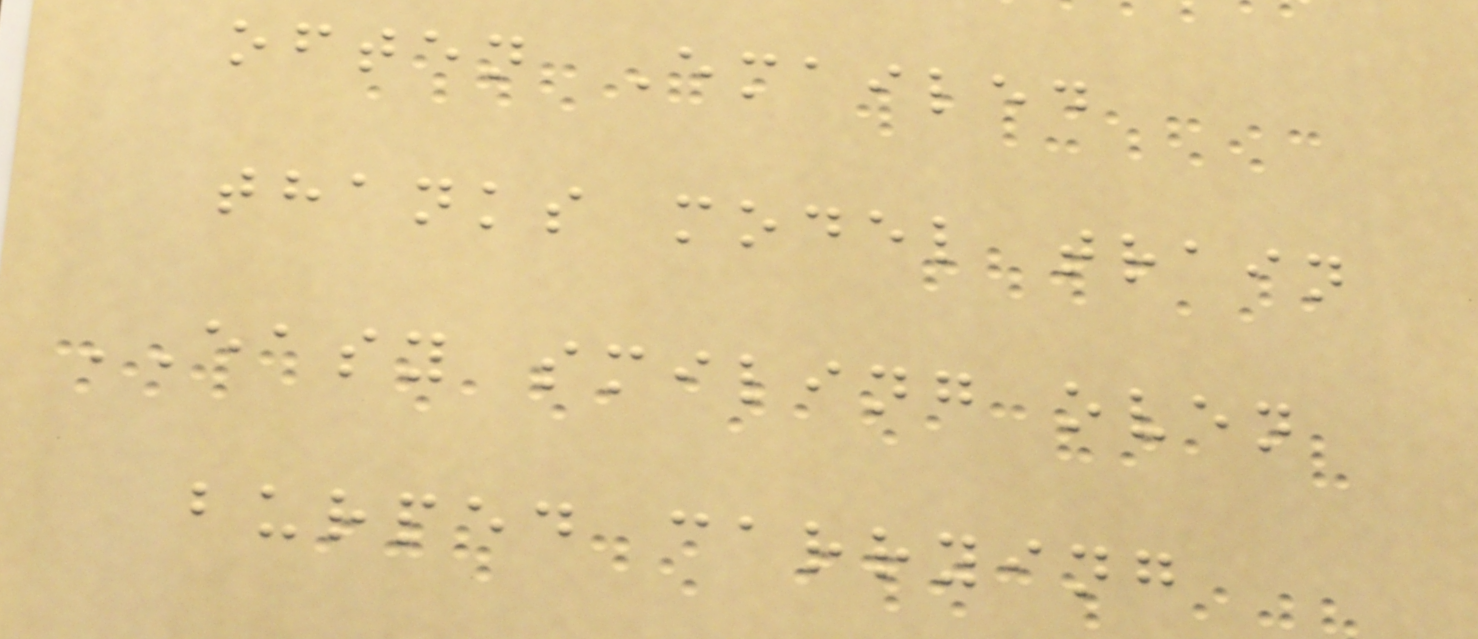often Emailed
thanks model train
EASY smiling oven
burped carrying
